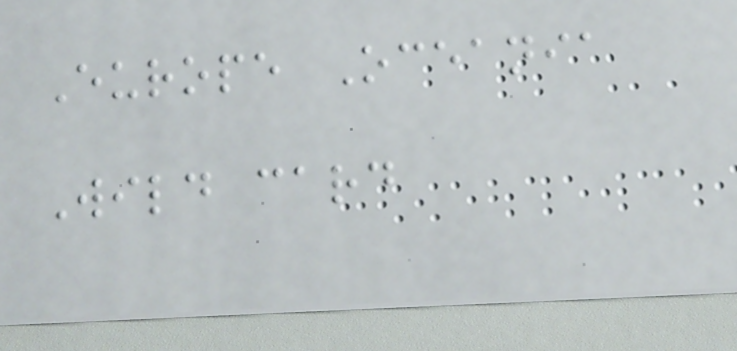Europe Oceania
Wild card
